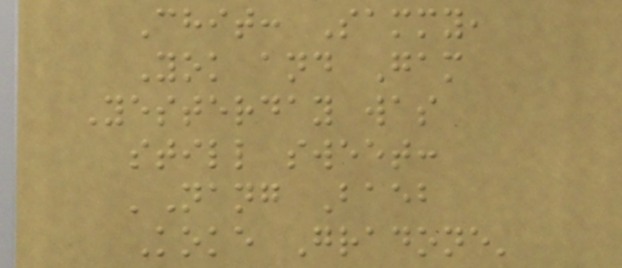Chit: Sammy,
Yok and Gam
Yesterday was
still sweet:
'Nang Baeb
Koke Gradone'
